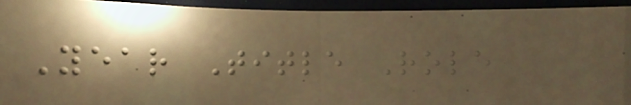Year Title Role
